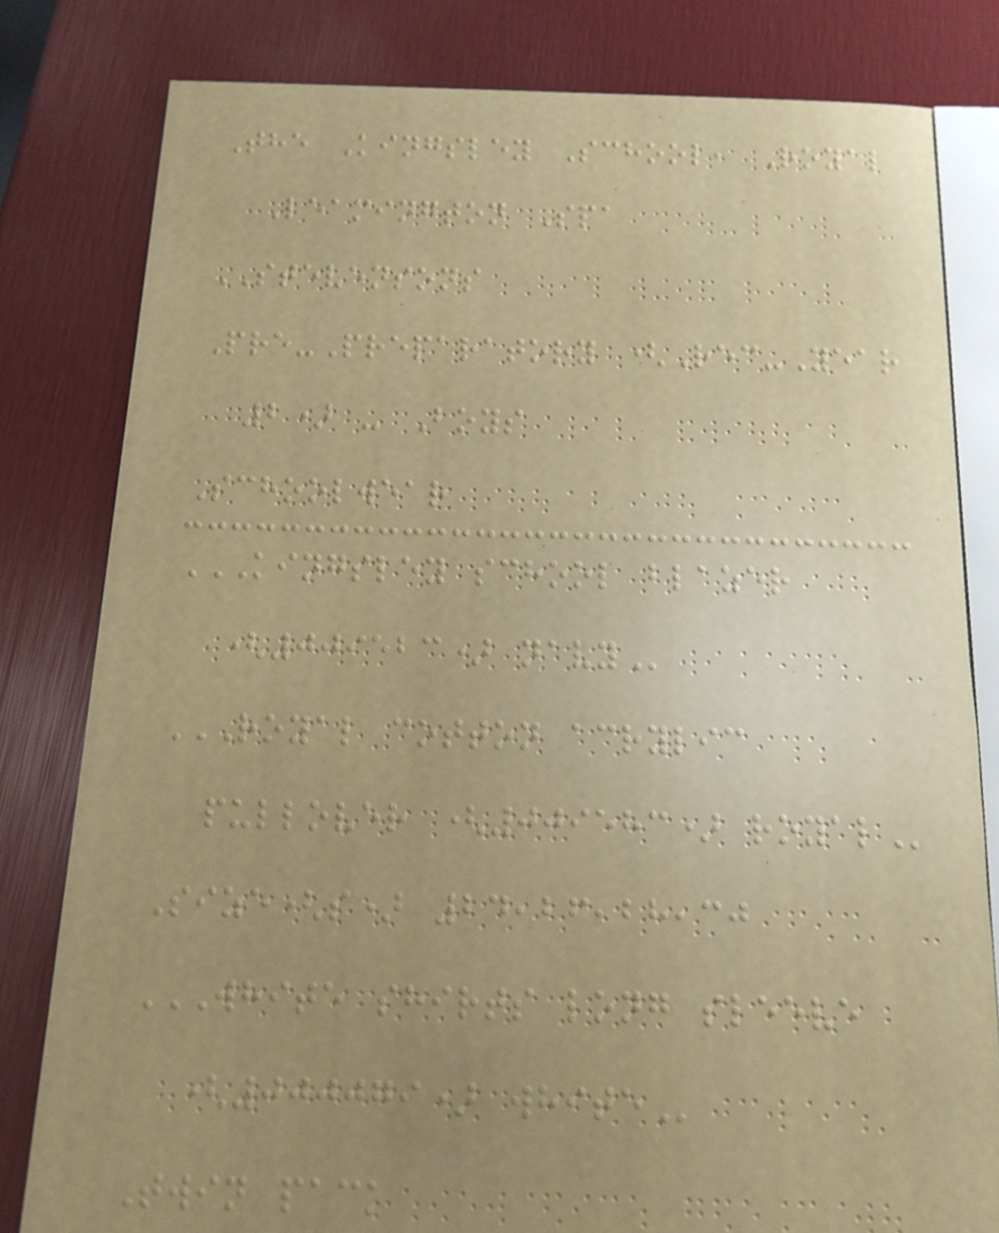The Kingsley School, Royal
Leamington Spa
STEVENSONS
Pre-Preparatory (Rec-Year
2) - Boys
Schoolwear
KINGSLEY SCHOOL BLAZER
(009523) NAVY
ROYAL COTTON ACRYLIC
PULLOVER (009583) ROYAL
Size(s) 24,26,28,30
WHITE SHIRTS LONG SLEEVE
(000079) WHITE
Twin pack
